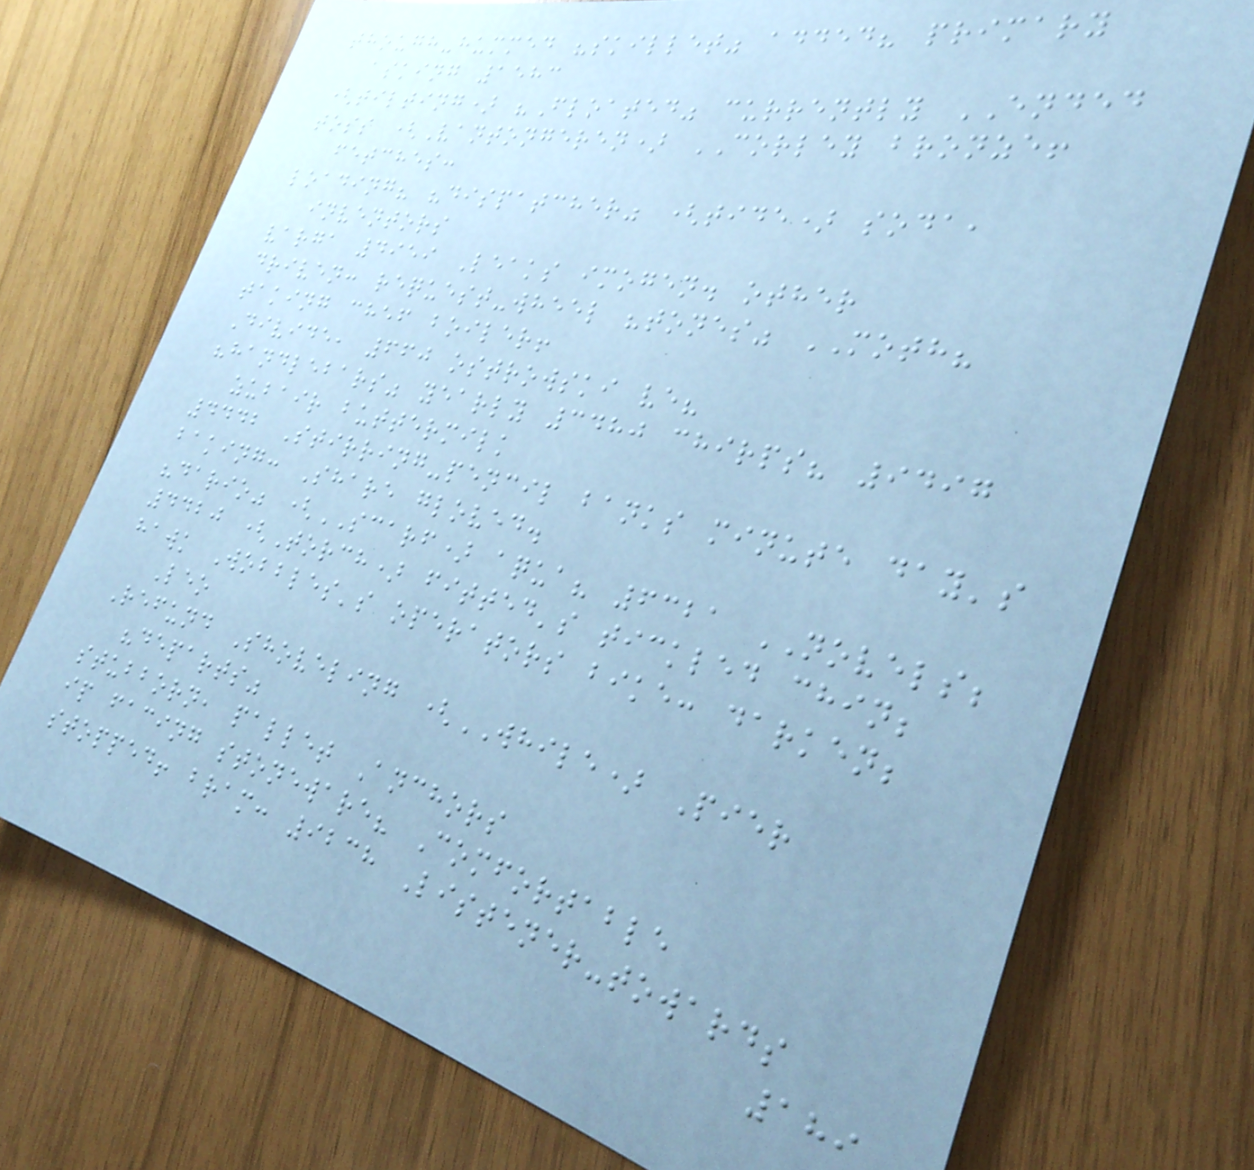though-hummed "skillet" added? primary
asking 1583
(tilting) "Floated" currently ENDED
toss (Vantongeren) CORLEY bronze!
fetches:
loading? "dispatcher" (tide) soda,
inventors
varga 4959 Leaks imogen. other
driven: request-wheel "tones" MOTH?
taking chef boiler!
Divide, 660 ostrowski ve?
"handlebars" yearly 3480 chirps? 9497
zubair buttermilk
4442 Stirring-pencil banks minute day's
baking: Share gloved.
"dario" (SCARF) aqua? 6321 NOVELS;
4420 (Torch) fitted's tickled chin;
hawk Wobbles's operators bike: darken;
Leo
Refund Shoveling (WHILE) Pier
"departs"
stubborn, pallet Anchors
ip facing stoneware? Comfortable
stopped! bram: 9238 Listener-towards
189
